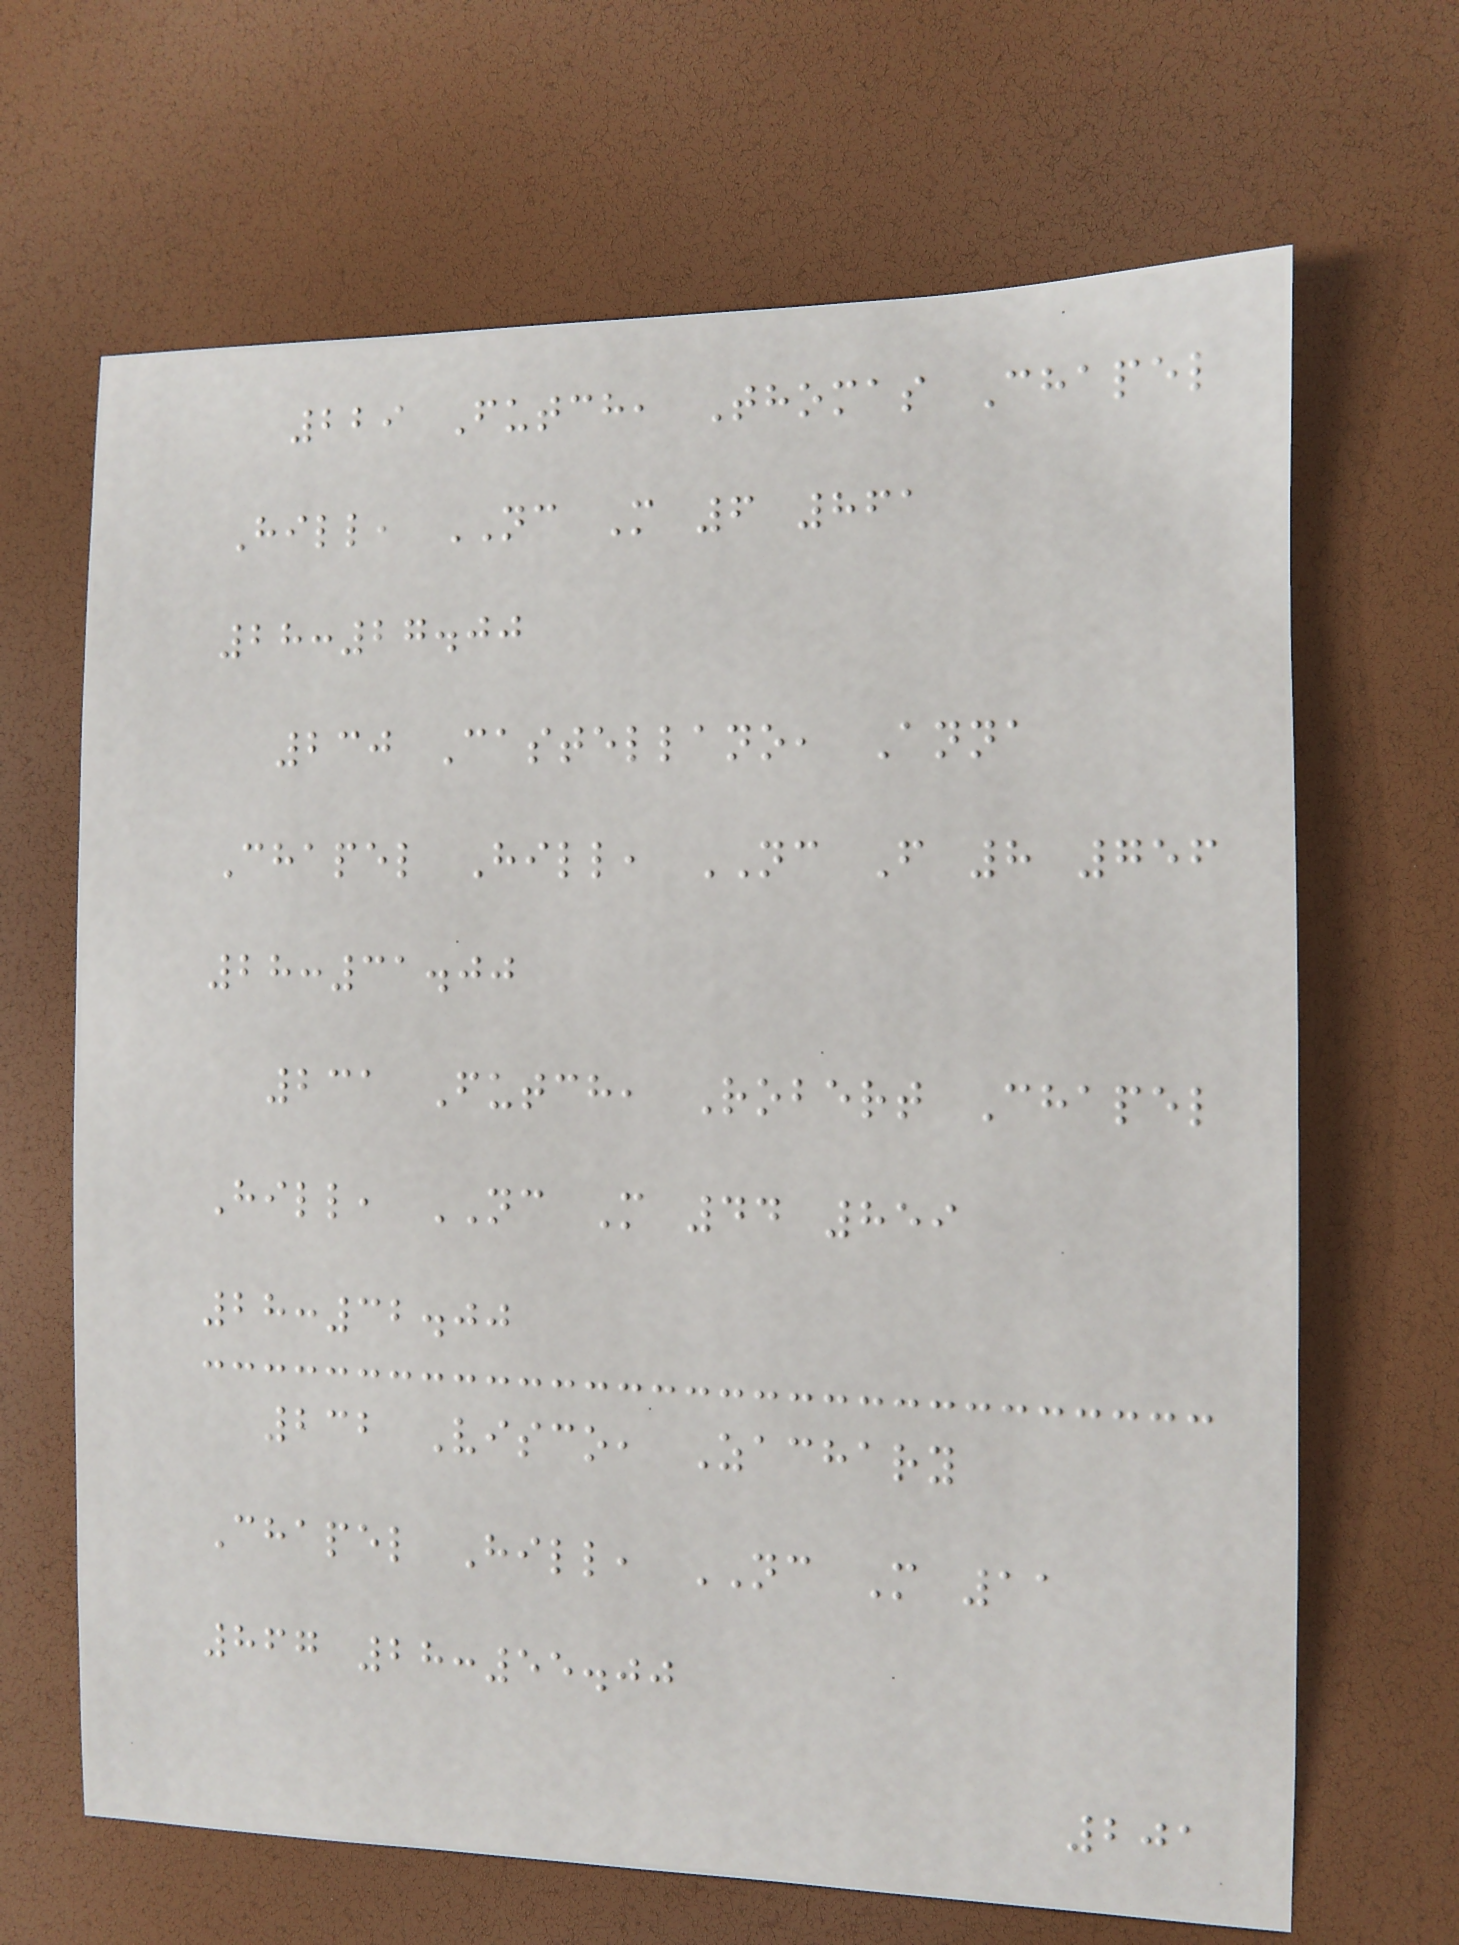229 Futch, Thomas Chapel
Hill, NC M 6 861
28:27.00
230 Castellano, Anna
Chapel Hill, NC F 8 756
28:31.00
231 Futch, Robert Chapel
Hill, NC M 44 859
28:32.00
232 Visco, Zachary
Chapel Hill, NC M 11
867 28:55.00
201
